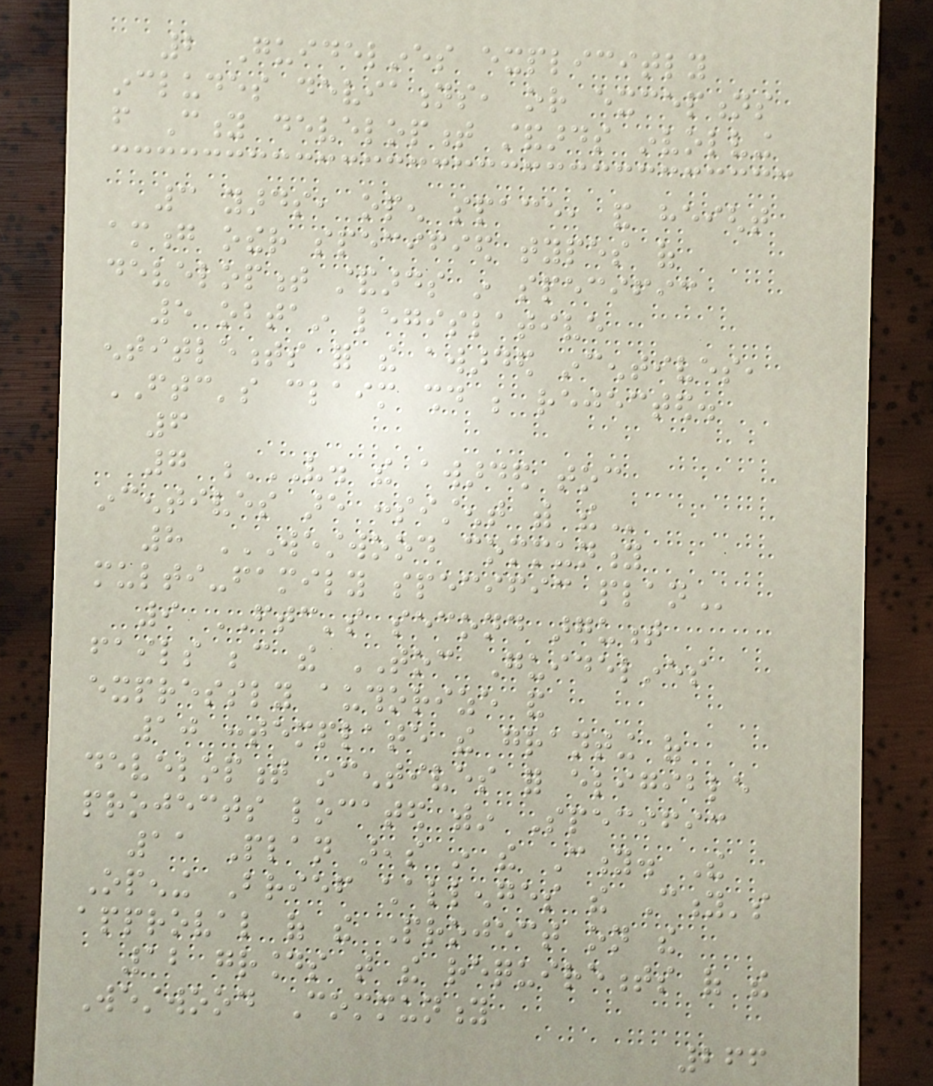2 Guidelines explicitly
includes deviations, or exceptions
from City development standards involving
3 yards, open space, and height
among other specified types of
development standards in specific
5 obtain legislative
entitlements for the awarded incentives,
FTC's claim should be rejected.
6
7 V. THE AWARDED TOC
INCENTIVES ARE CONSISTENT WITH THE
8 WESTWOOD COMMUNITY
MULTI-FAMILY SPECIFIC PLAN
9 FTC's second argument
fails because the TOC Guidelines
expressly authorize and
10 contemplate the granting of
development incentives for eligible
projects located within Specific
11 Plan areas in the City. The
Opening Brief challenges the City's
approval of the Project on the
12 grounds that the requirements of the
Westwood Community
266
